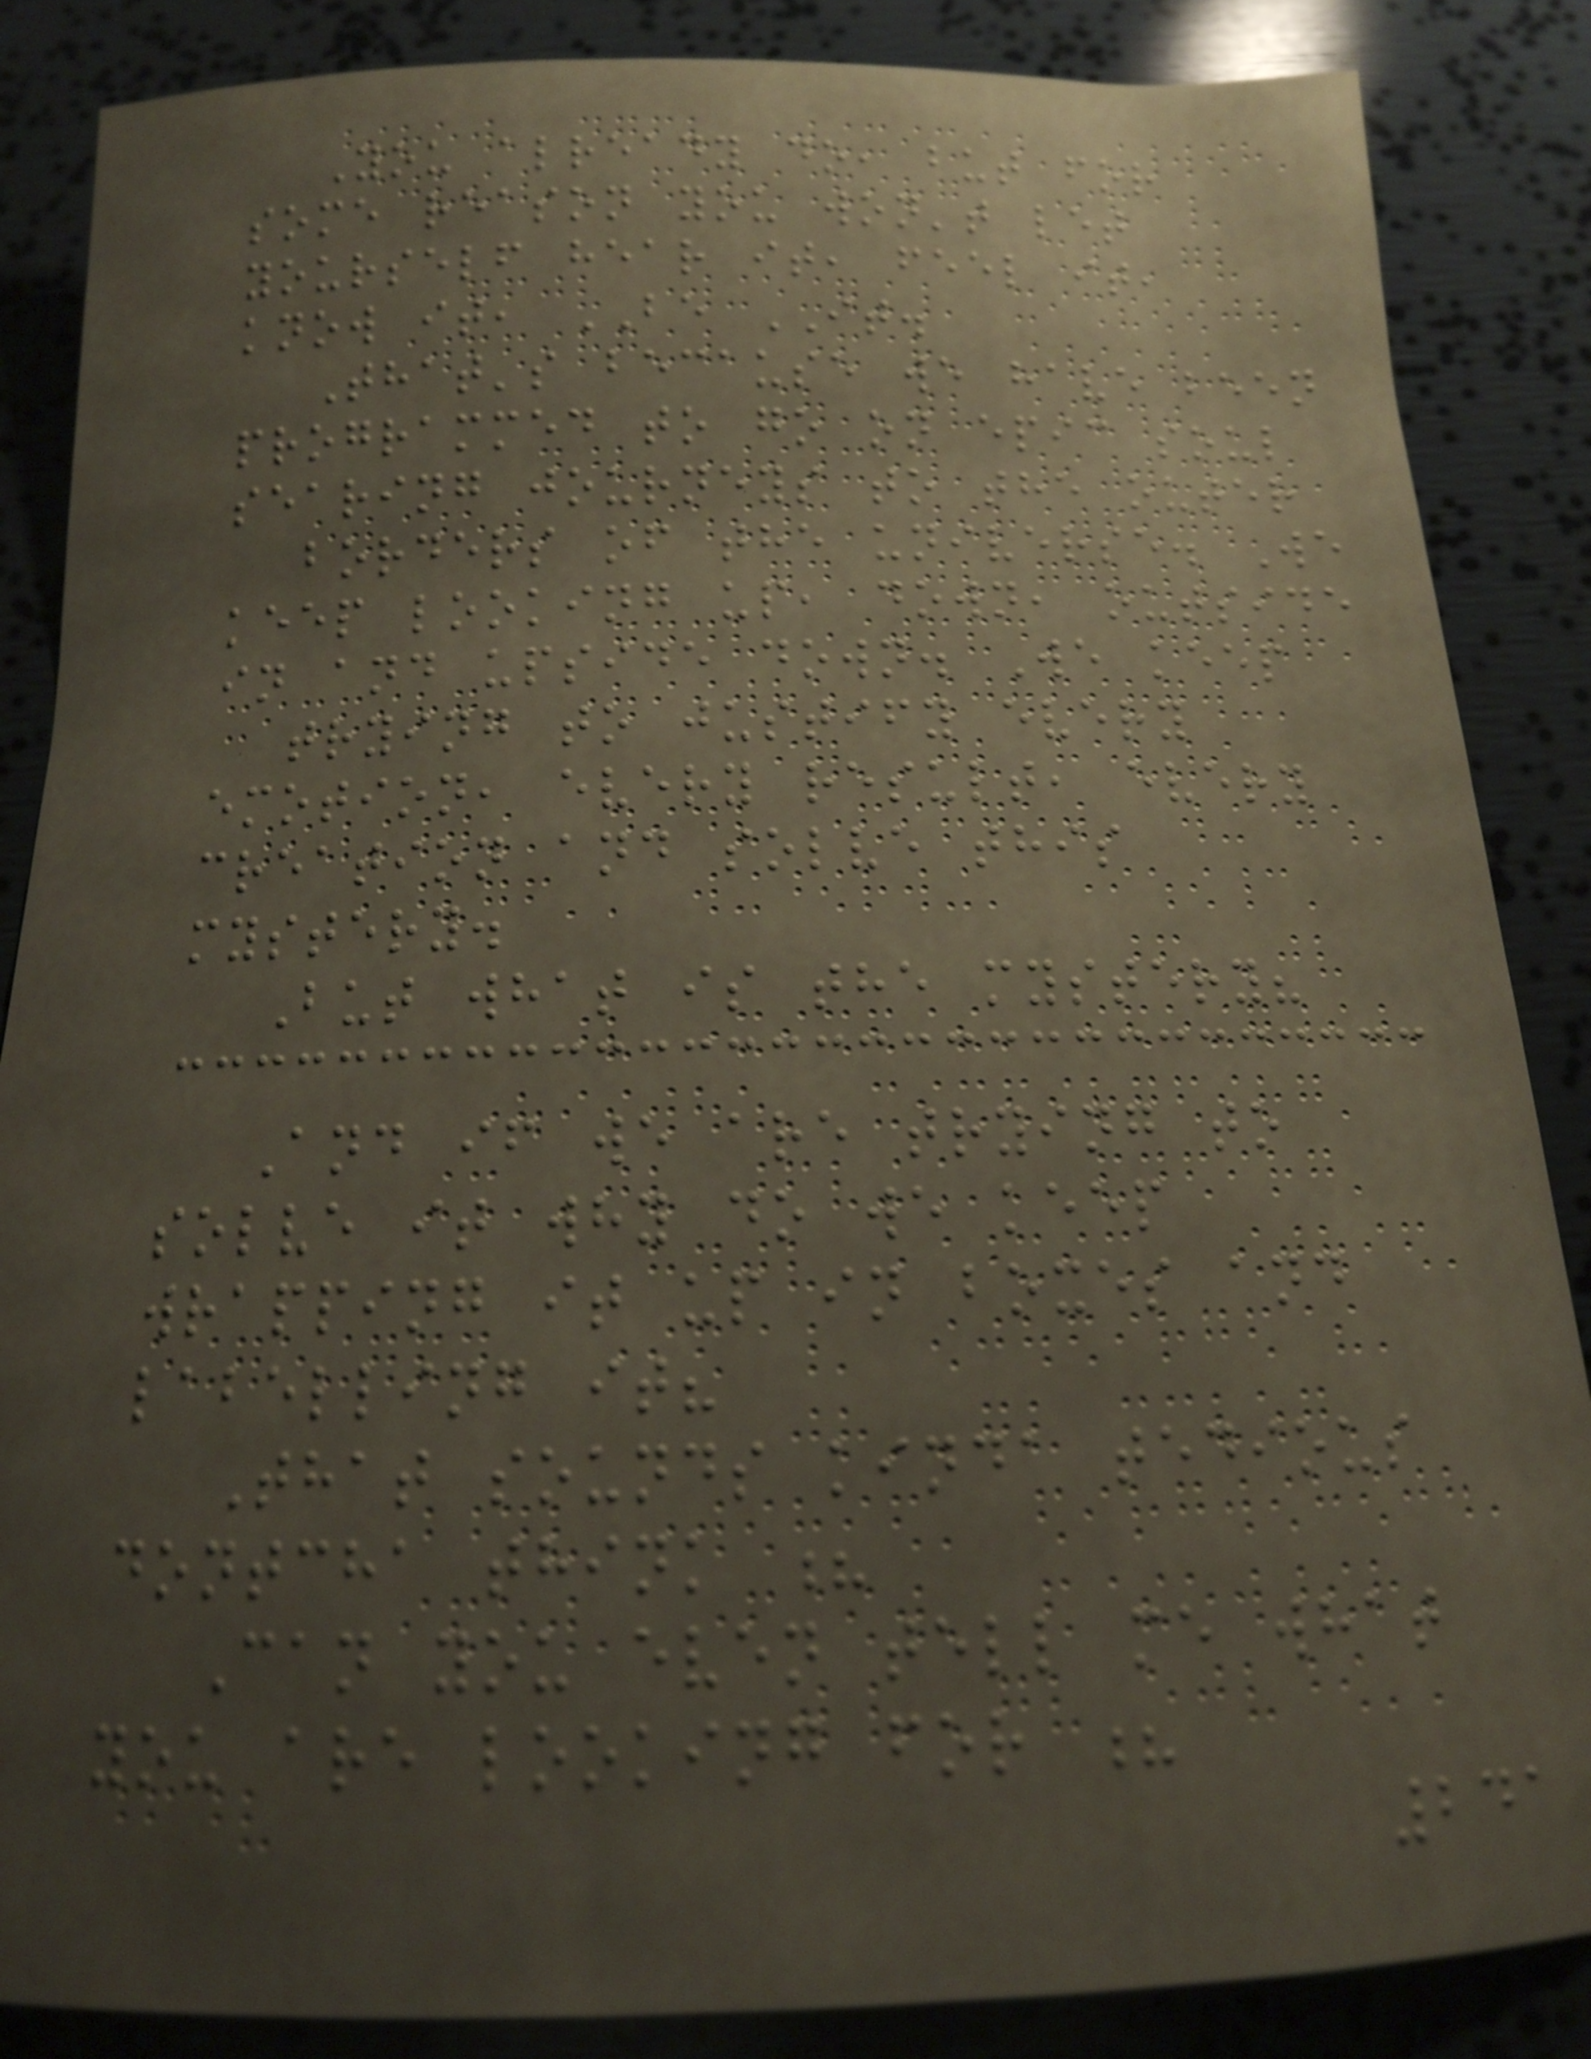You already do, but for
some reason you won't let
yourself hear it, feel it,
know it, BE IT.
That's because we have been
programmed to go on epic soul
searing journeys to the outer
borders of the universe. We
keep looking up, down, outside
in and upside down. We keep
trying to justify every
emotion, every result, every
creation and solve this
mystery.
But what is the mystery?
And if we are trying to
solve it why do we keep
wrapping it up in boxes and
labelling it?
That sounds kinda tedious
dontcha think ?
Can you even tell me what
you are looking for ?
241
